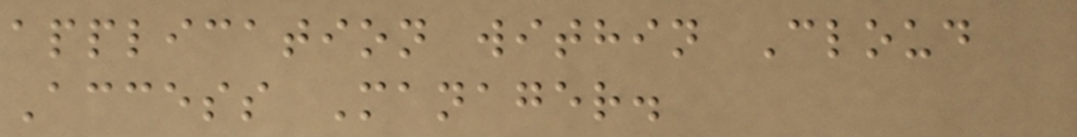application within Cloud
Access Manager.
